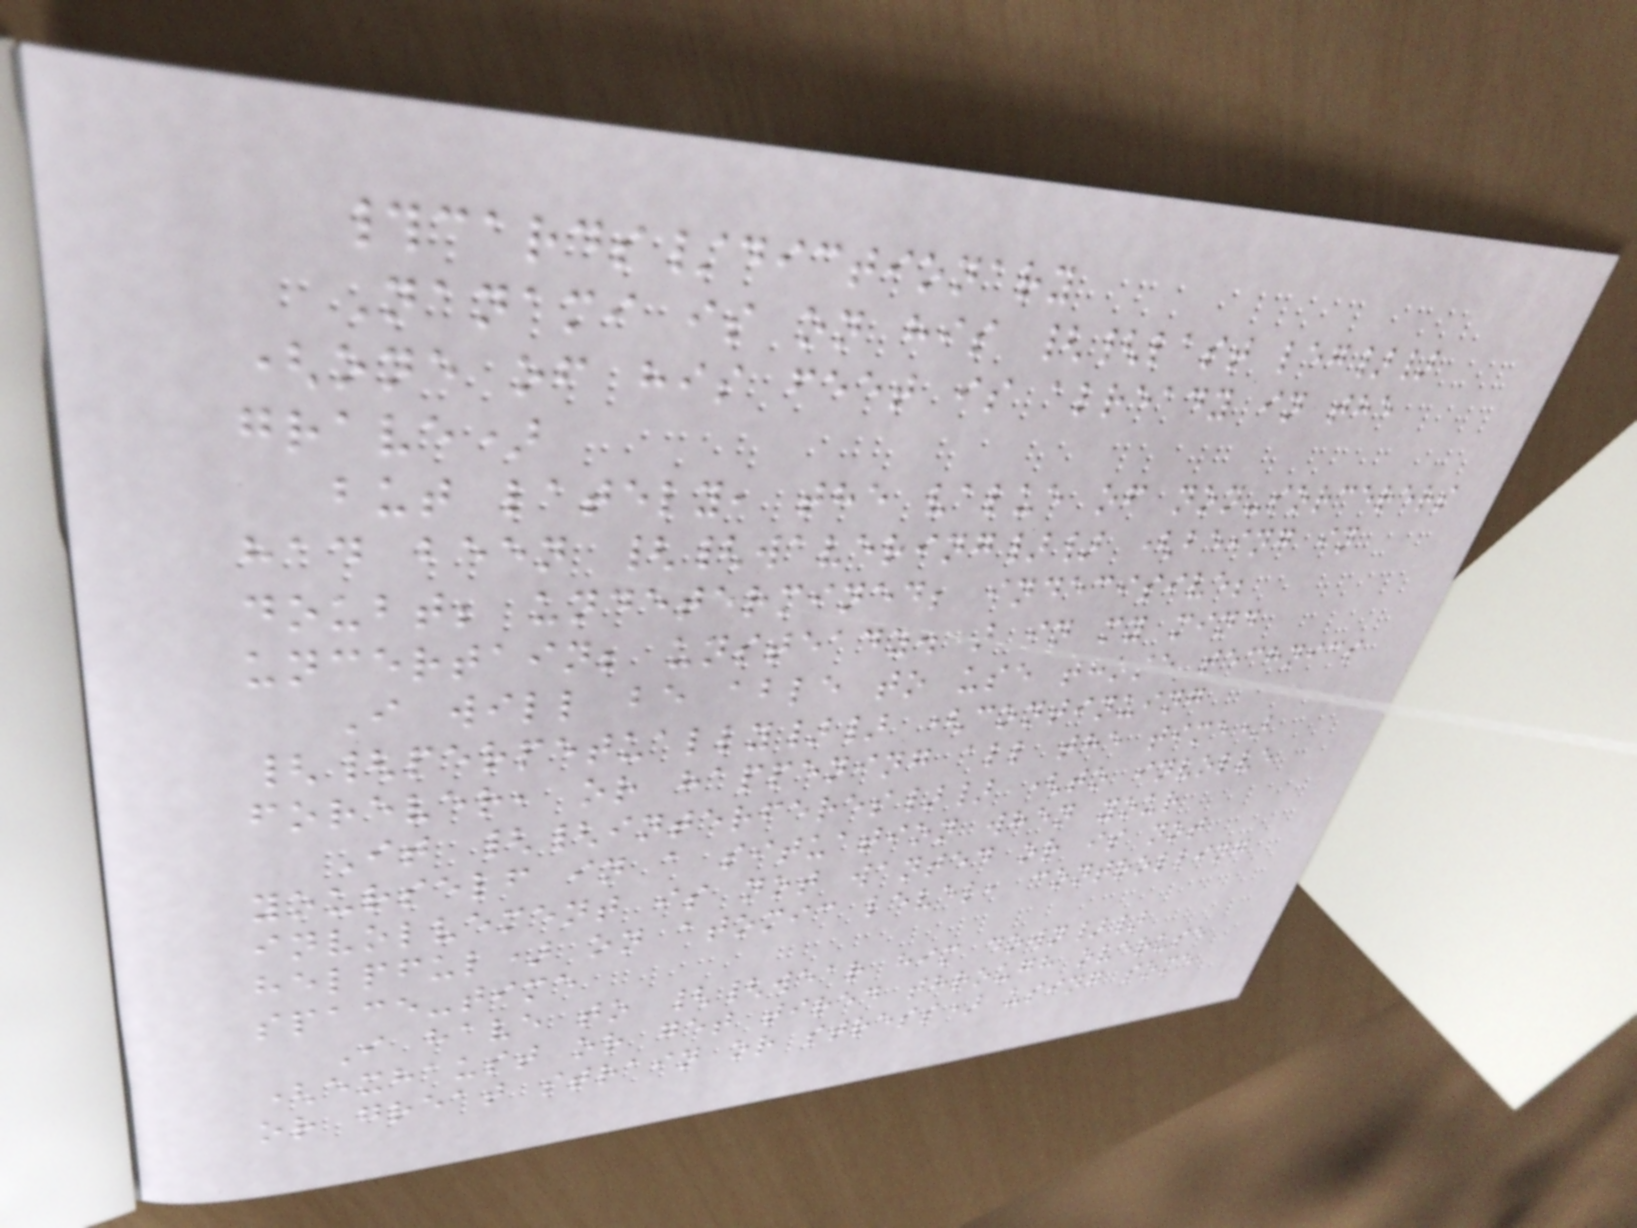#cards/dictionary
Nanami is on his {{last leg}}
(one of his feet is already in the
grave)
but lately, the value of non-sorcerers
had been {{wavering}} (being in
doubt; undetermined; indecisive;
uncertain; unsteady.) in my mind
I will be able to use those technics
{{perpetually}} (continuing
forever, or happening all the time)
It {{interferes}} (to involve
yourself in a situation when your
involvement is not wanted or is not
helpful) on atomic level, controlling
space-time
I have to {{wear him down}}
(exhaust or get tired through overuse
or great strain or stress) using some
